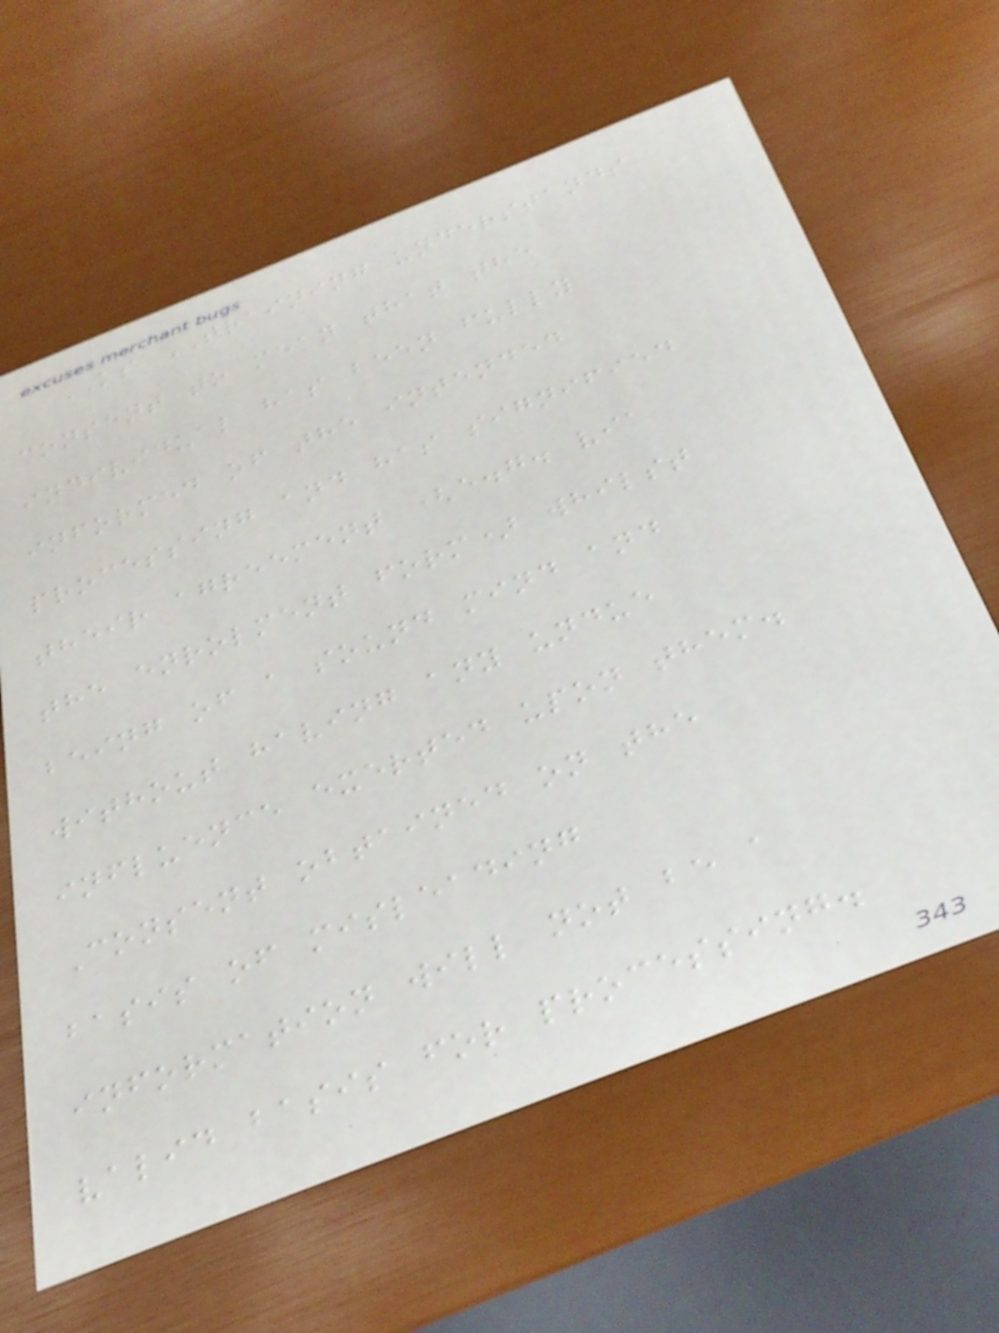KS TRAINING understands
consent to mean that the
individual has been fully
informed of the intended
processing and has signified
their agreement (e.g. via
the enrolment form) whilst
being of a sound mind and
without having any undue
influence exerted upon them.
Consent obtained on the
basis of misleading
information will not be a
valid basis for processing.
